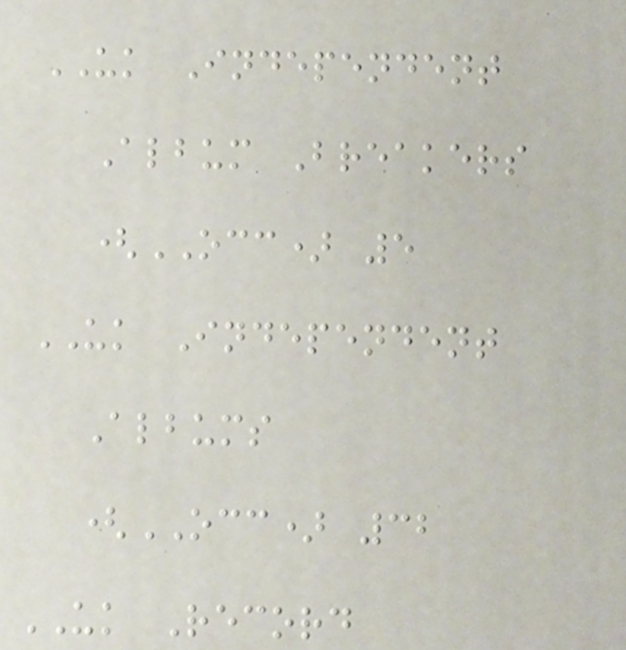UK Independent
Album Breakers
(OCC) 5
UK Independent
Albums
(OCC) 32
UK Record
